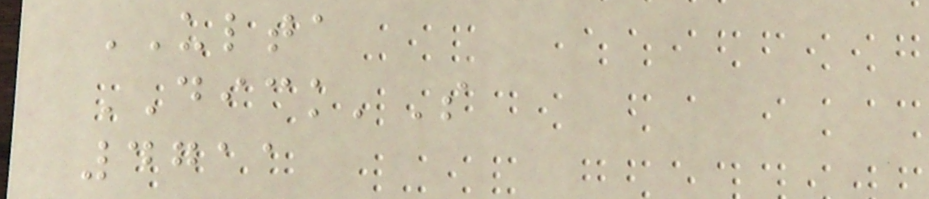ULTA
DICK'S
4711
